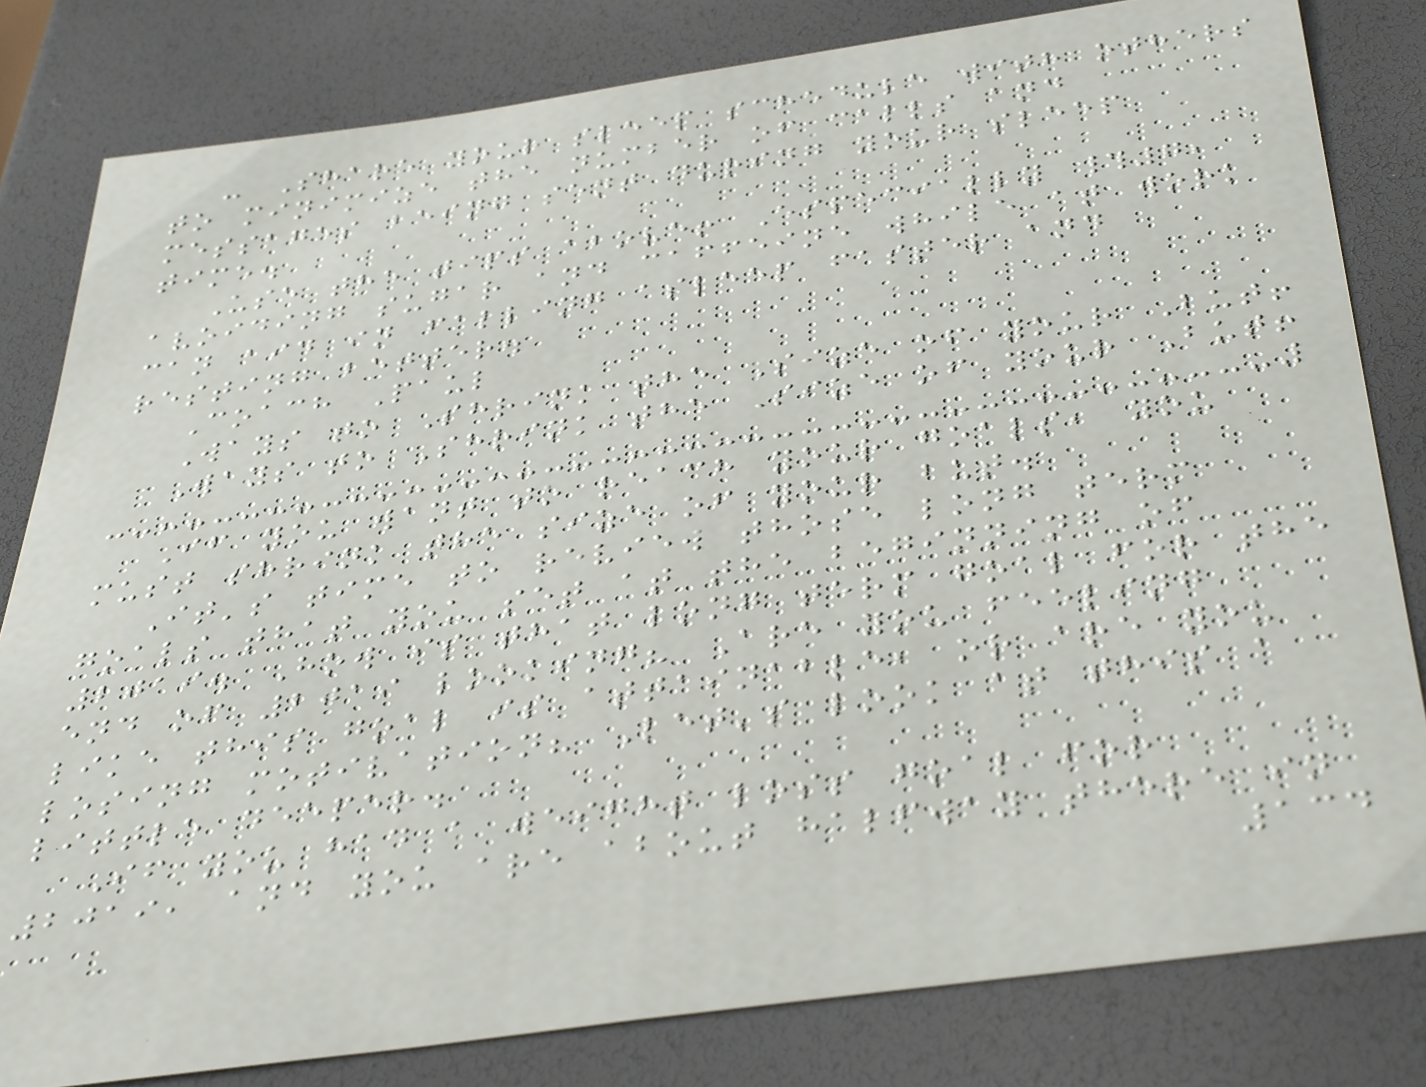- Share your sleep schedule with others
to minimize the number of calls and
messages being sent during your sleep
time.
Use the tips above! Especially #7,
avoiding sugar and caffeine while at work
can aid in falling asleep faster and
resting better.
Coach Paul
Ways to Shrink the Size of your But!
Ways to Shrink the Size of your But!
If you want to reach your goals, you
must shrink the size of your but.
It's time to review those long term
goals that you set at the beginning of
2019. How is that long term goal for the
end of 2019 looking? Are you feeling
like this goal is attainable, or are you
losing motivation? Let's look at this a
little deeper.
If you had a weight loss goal for
2019, and you are about halfway there in
134
